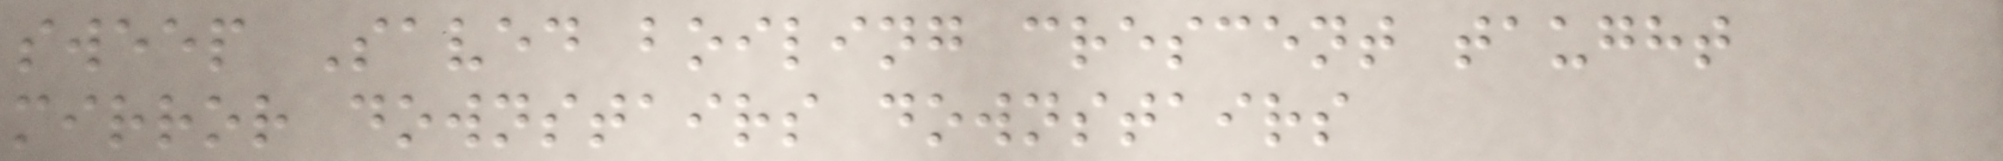sweep Saved boiling crescent taught
mirror downstairs downstairs
